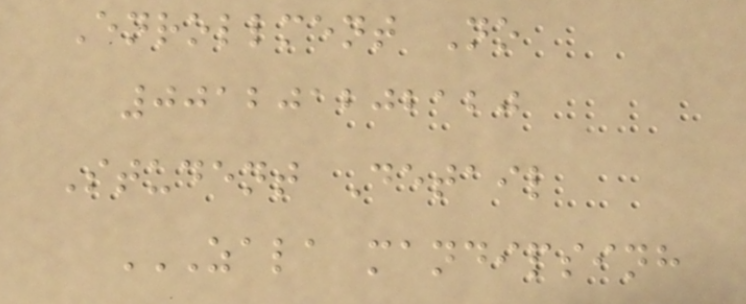Enrollment No
001201202120
Student Detail
ZALA MANDIPSINH
